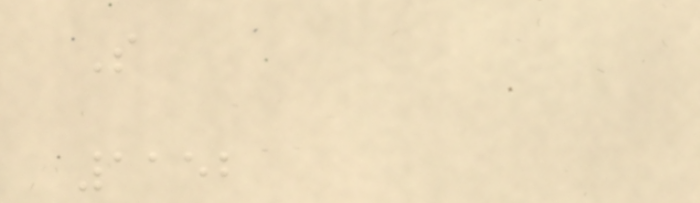S
1152
